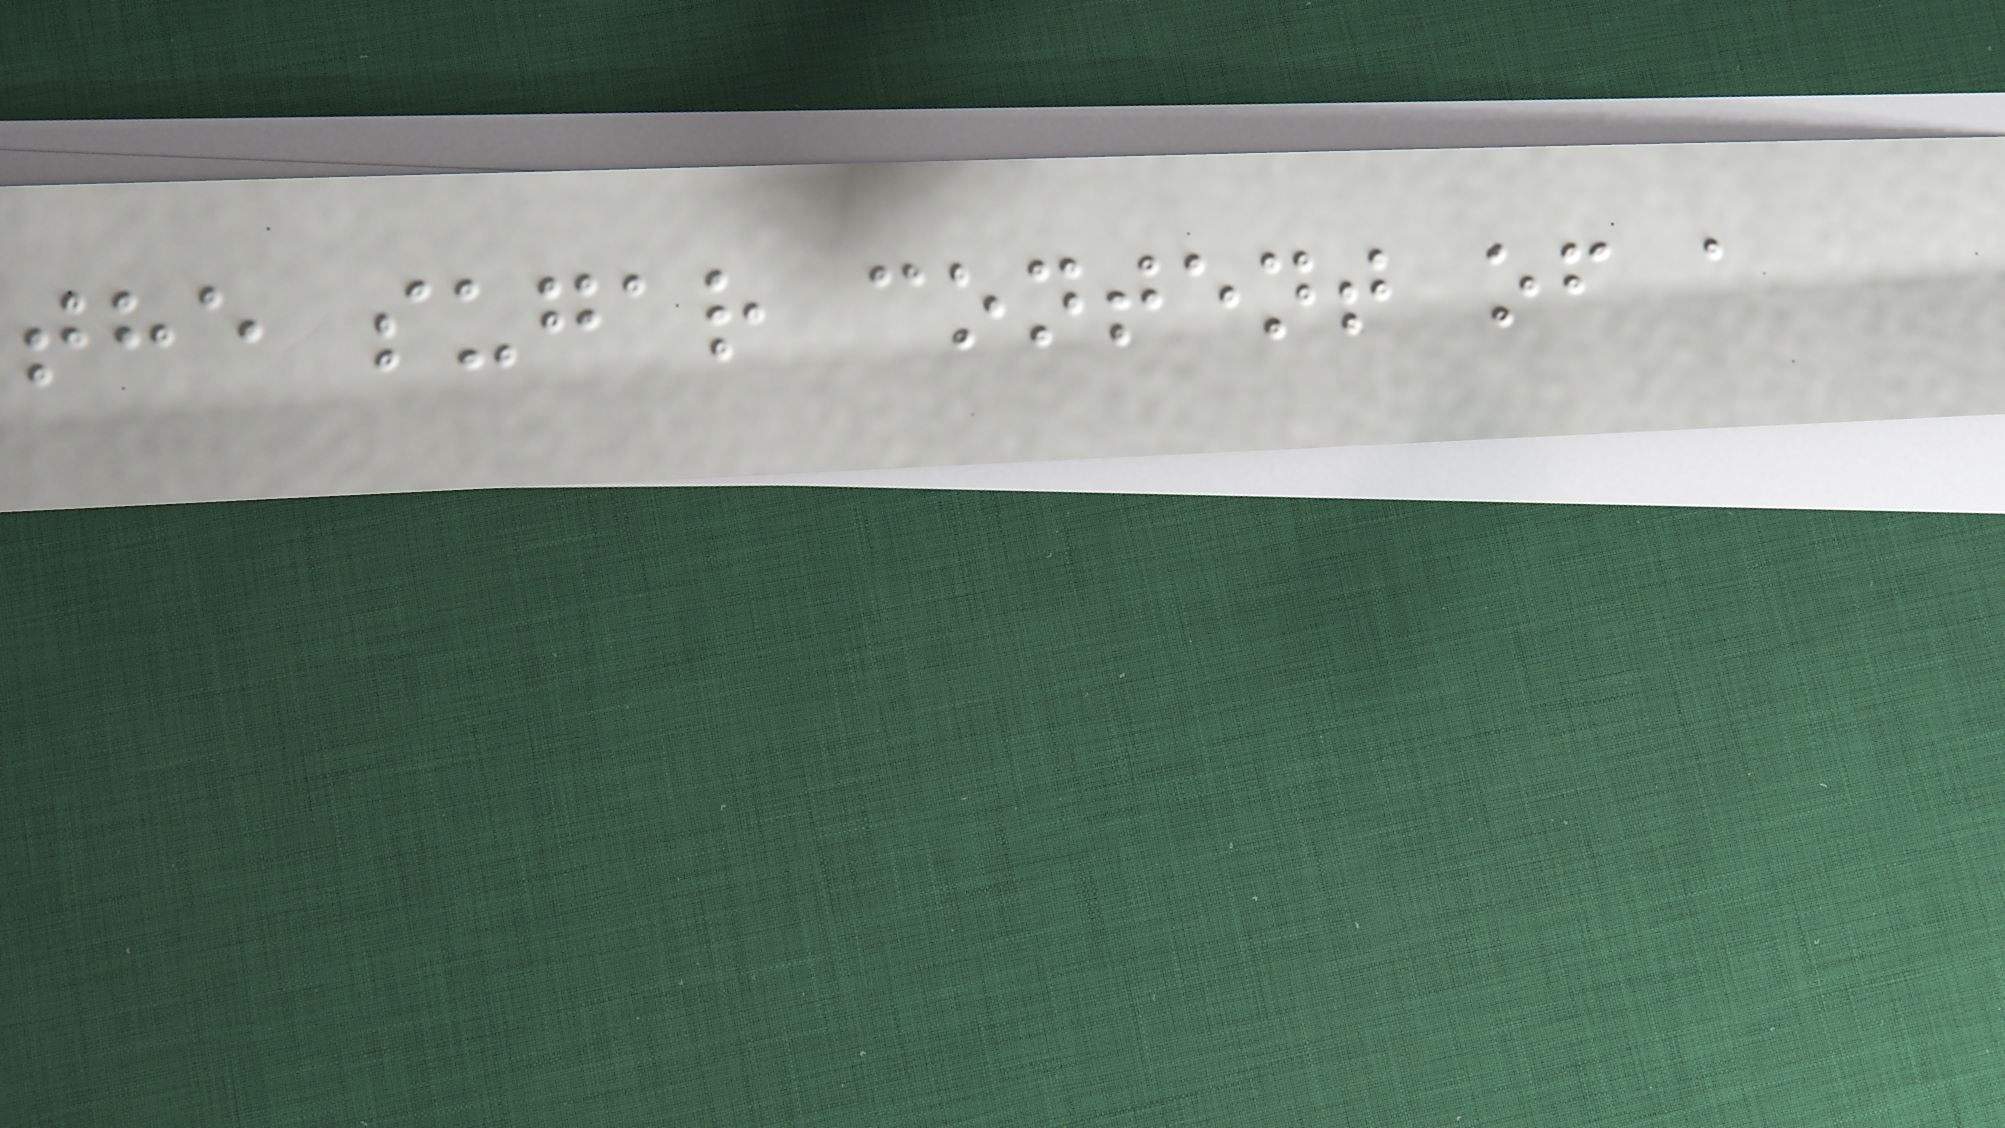the sugar content of a
